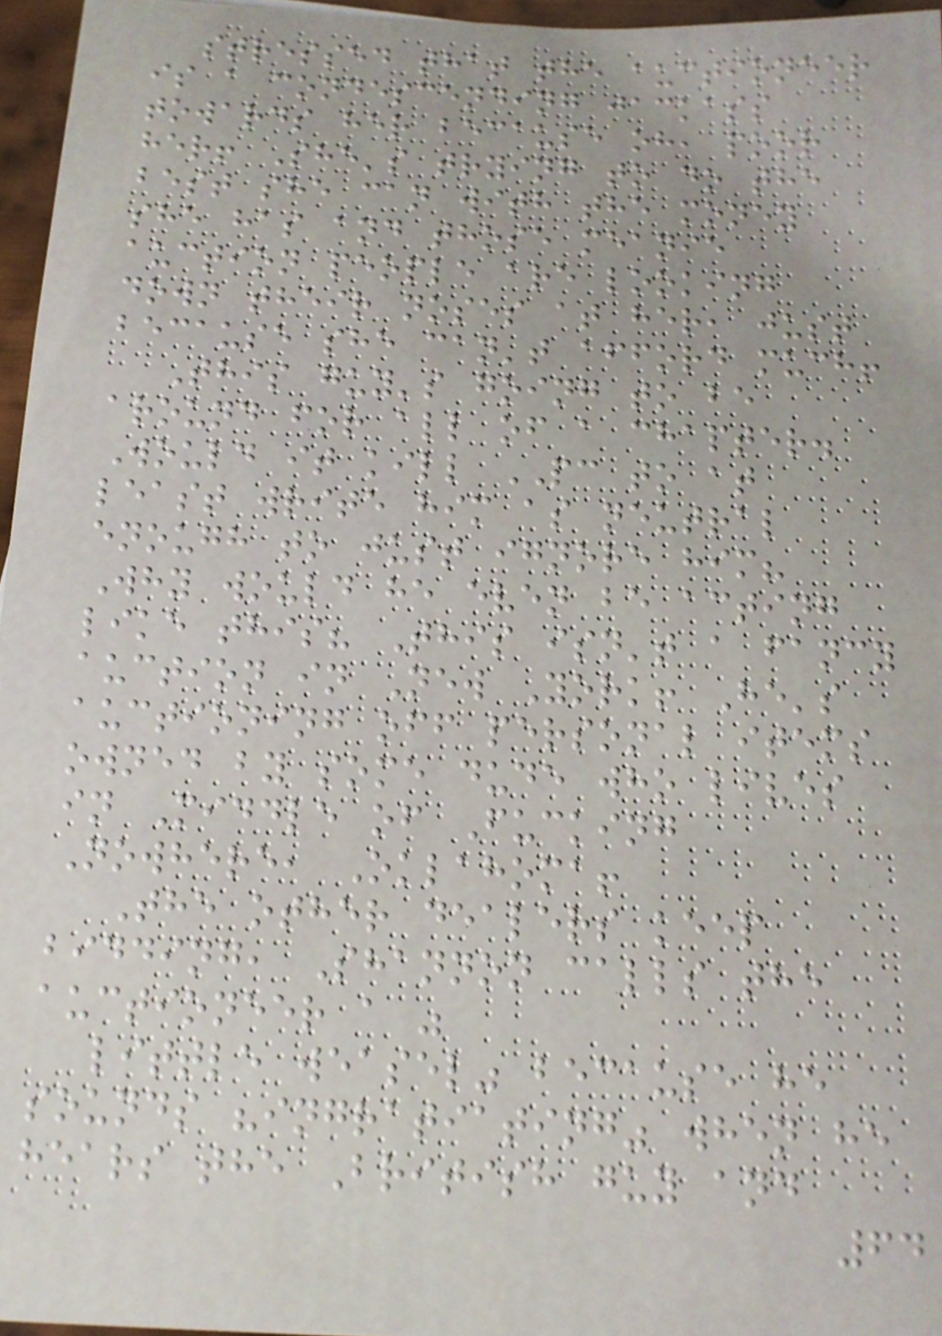stressed that the auctioneer
is a condescending jackass
towards her because oh, poor
her! She's trying to do the
best she can with the money
she has and those meanie
auction people are looking
down their noses at her, just
because she can't afford much!
This guy's going to be
around for all of a chapter.
Would it kill PC to at
least write him as neutral
enough to just ignore him?
Why would he even be acting
like this? This isn't a fancy
auction in New York! He's
auctioning off personal items
owned by some dude who lives
in Middle of Fucking
Nowhere, Oklahoma!
The other dealers keep
bidding, Shannon calls the
auctioneer a "
little weasel" because he
sounds "ingratiating" when he
hears the British guy and
64
